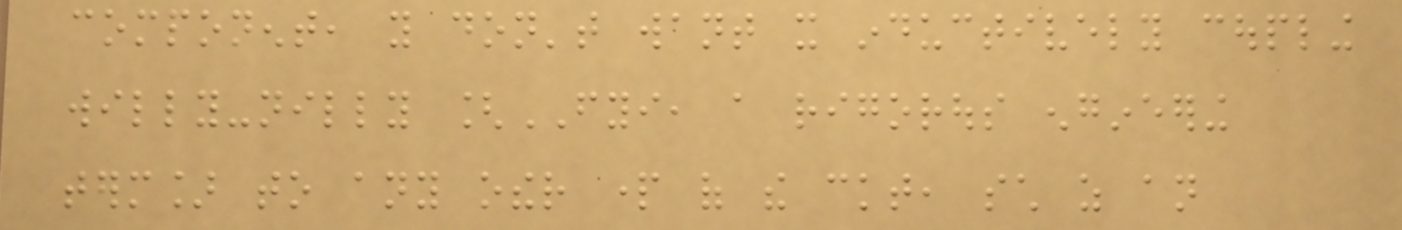component, you don't want it inductively coupling
willy-nilly [FYI, a rigorous engineering
term] to any other part of the ckt, such as an
